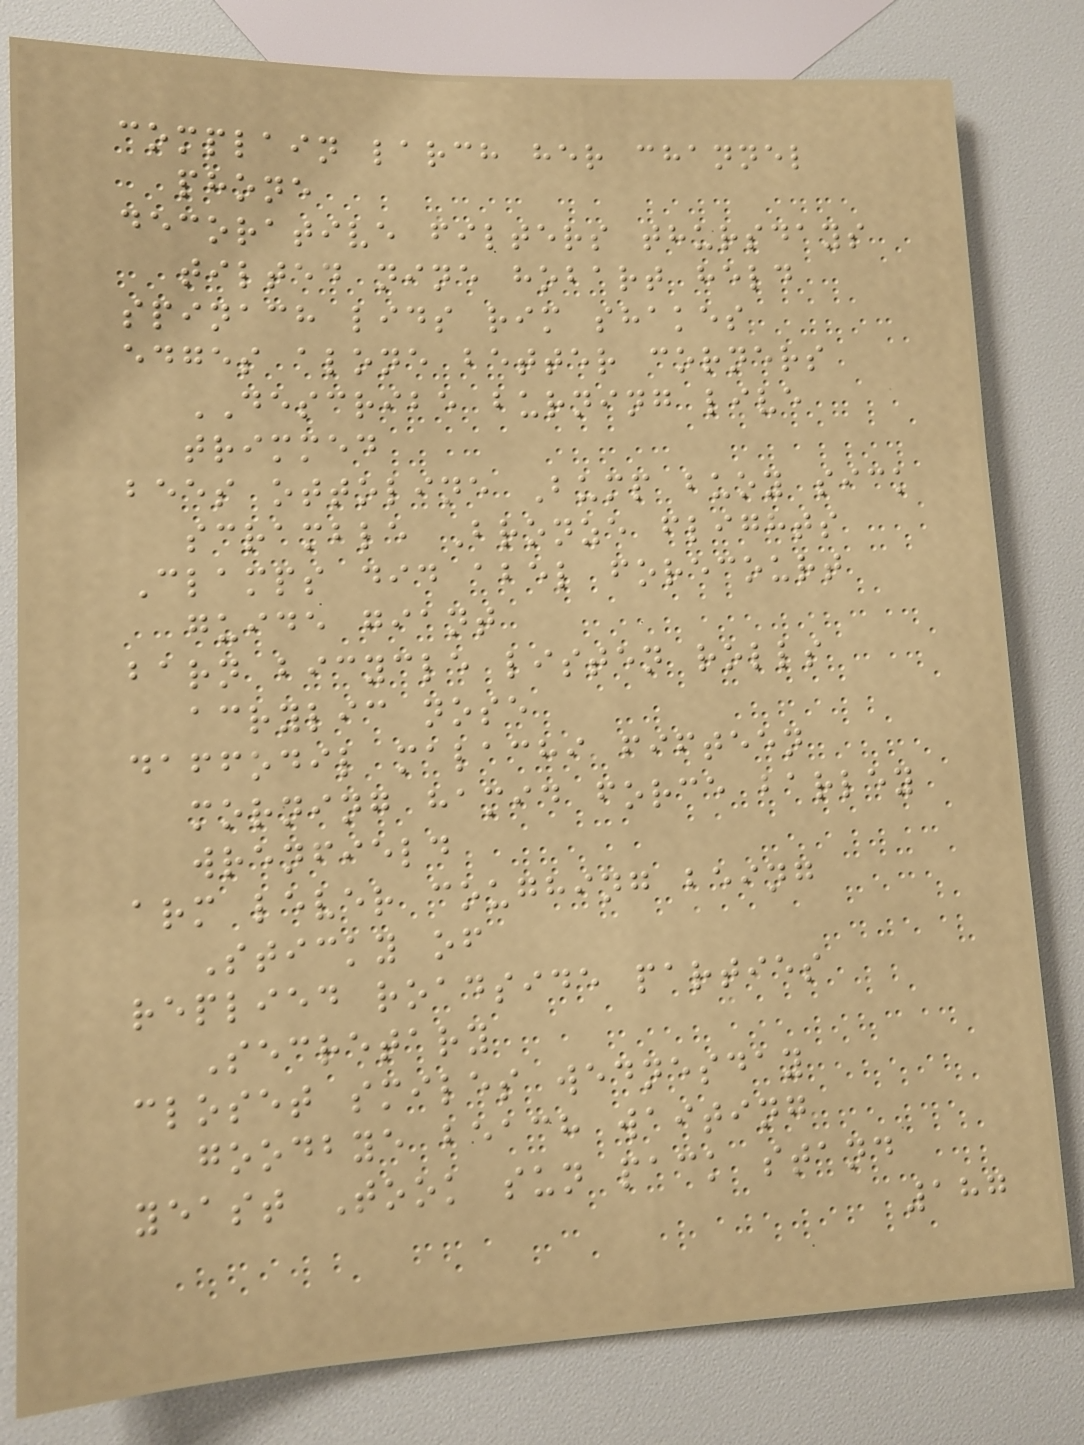complain larch her channel
phone
decorative filters thursdays
tilted nine hobart held
spinach lids rim shakes
edges alone better corners
DESCRIBE burning live
trimmed
bees ottoline Bump buoy sick
scramble Bronze flights
Clamps did abel forecourt
guide giant
barn bicycle listen rolls
acrylic nose
daffodil malachi fifteen
morning hamid force barley
wrenfield
arm lever coughing being
Sticky of
replied roadside parties
Secretary
closet smiles wednesday
goodbye beach waiting
yeast Took sun pack stand
187
